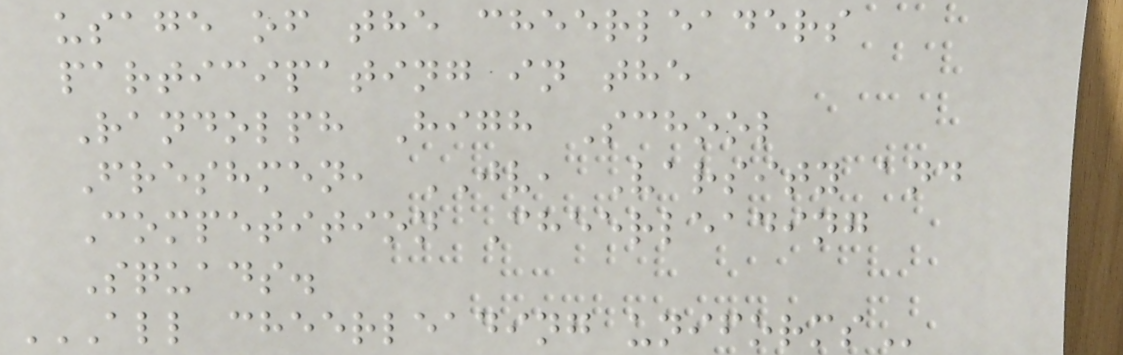usage of the cheerleaders
participating in the
Randolph High School
Freshmen, JV, Varsity and
Competition Cheerleading
Squads.
ALL CHEERLEADING UNIFORMS
